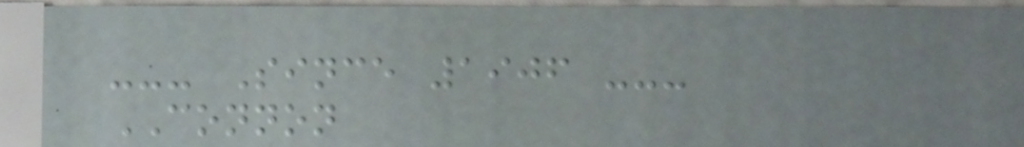--- Since 1906 ---
CONNON
